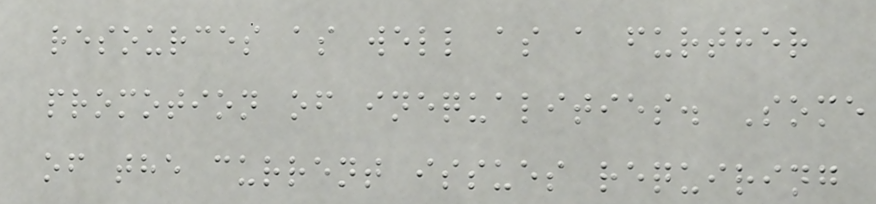resources as well as a further
promotion of inequalities. Some
of the current issues requiring
